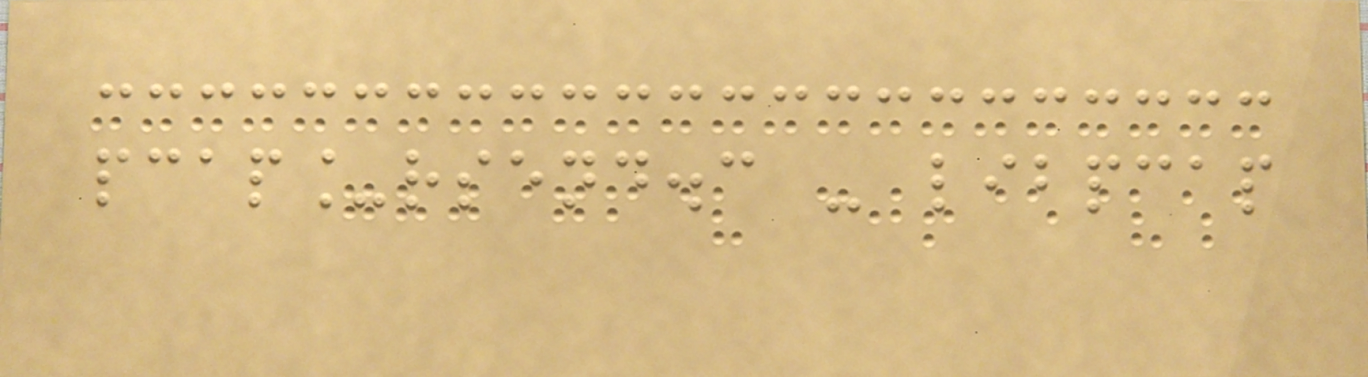pcap_rsend.c - libpcap
